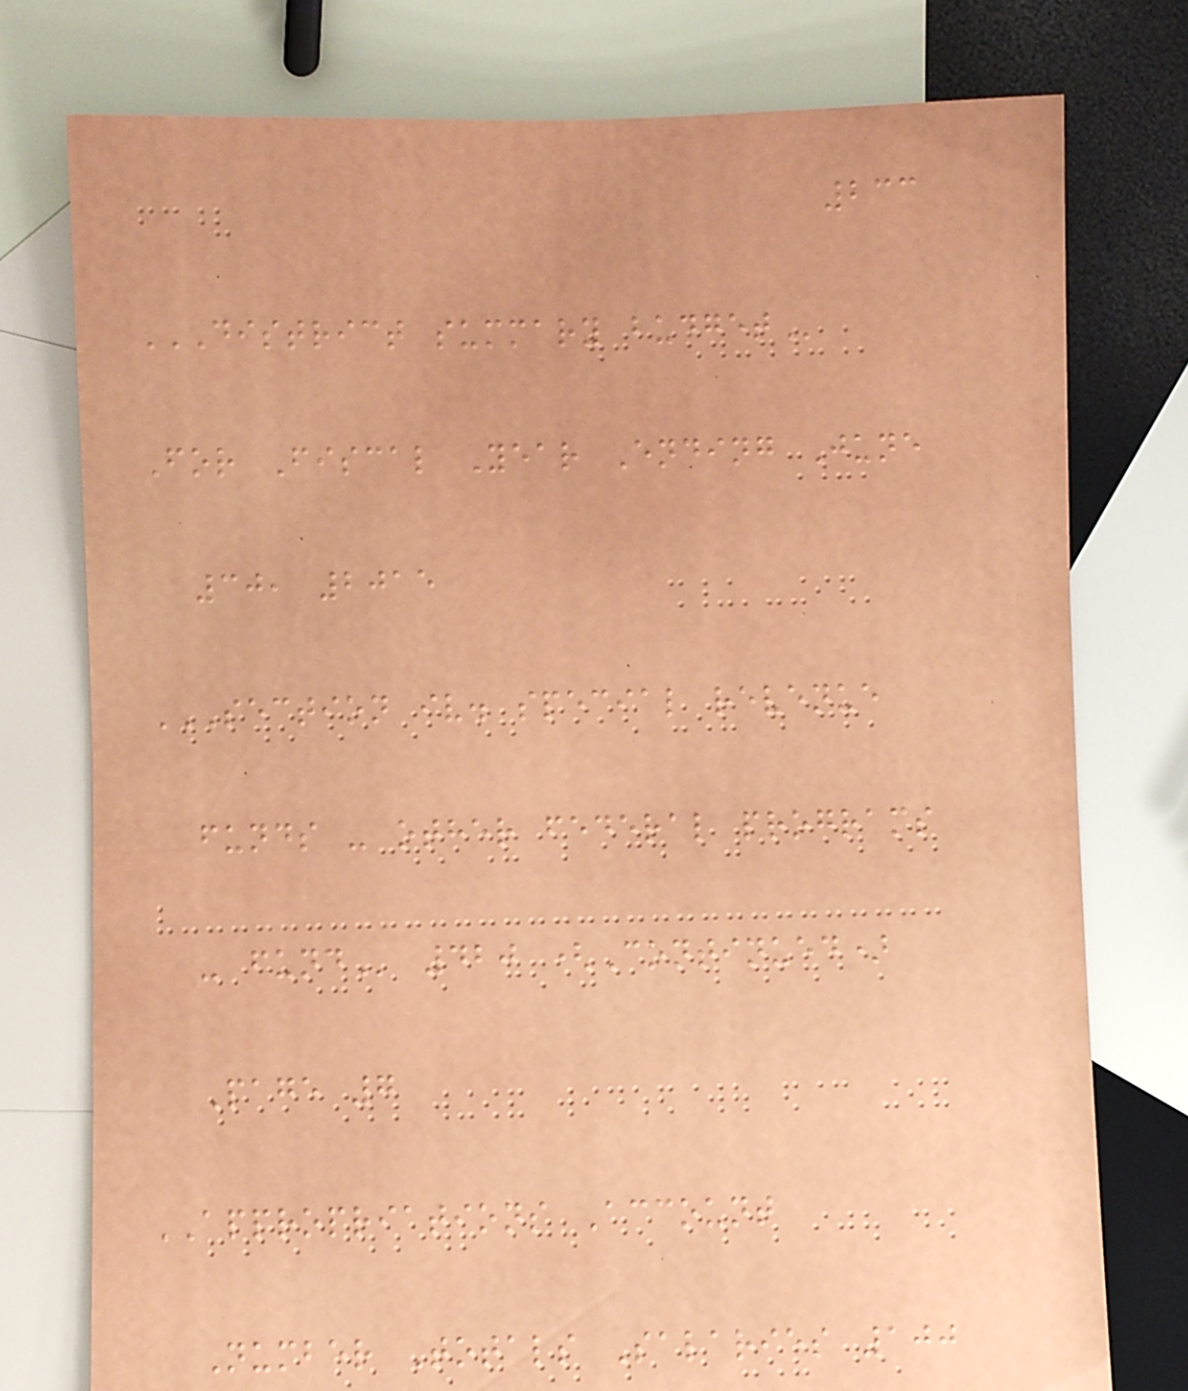233
DISTRICT SUMMARY BUDGET
For Fiscal Year Ending June
30, 2015
SECTION IV. SPECIAL REVENUE
FUNDS - OTHER FEDERAL PROGRAMS
- FUND 420 (Continued)
Page 7
APPROPRIATIONS Account
Number Totals Salaries 100
